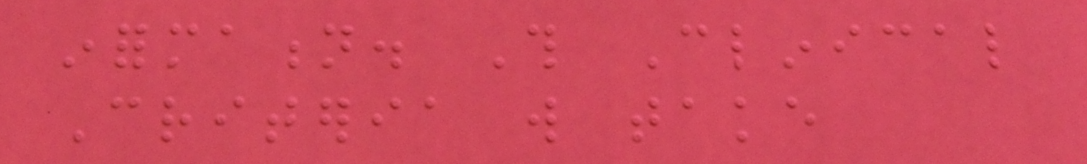information. This Clinical
Criteria will take
